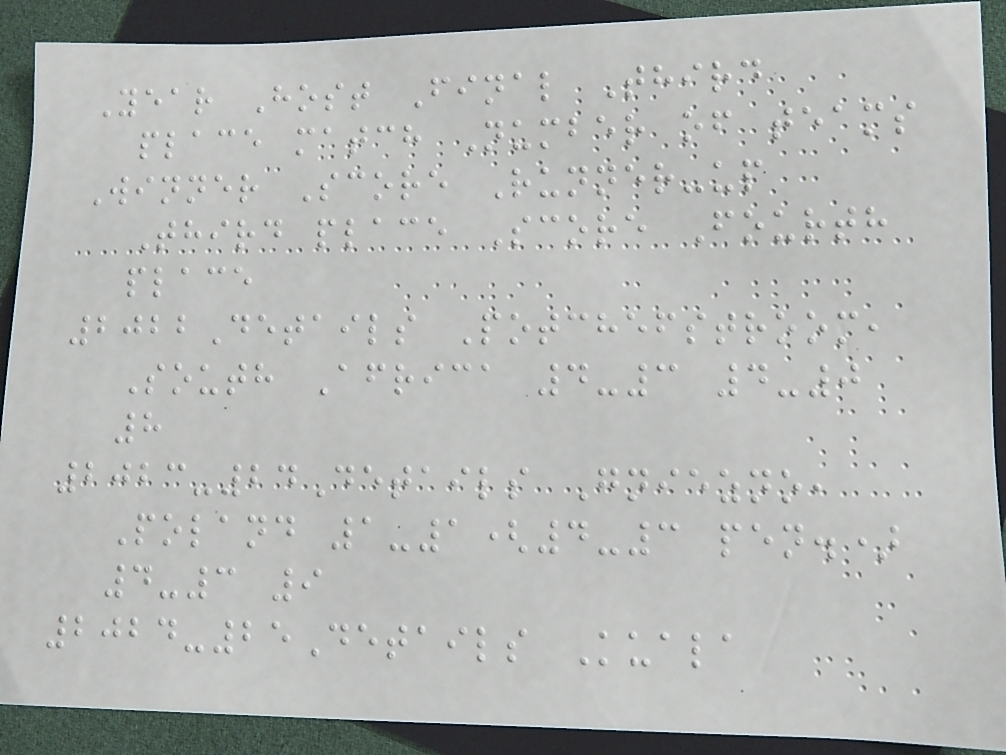Year Host Final Third
place match Number of teams
Winner Score Runner-up
Third place Score Fourth
place
2022Details Potchefstroom,
South Africa 4-3 4-0
8
2023-24Details Gniezno,
Poland 1-1(4-3 pen.)
4-3 9
2024-25Details Kuala
